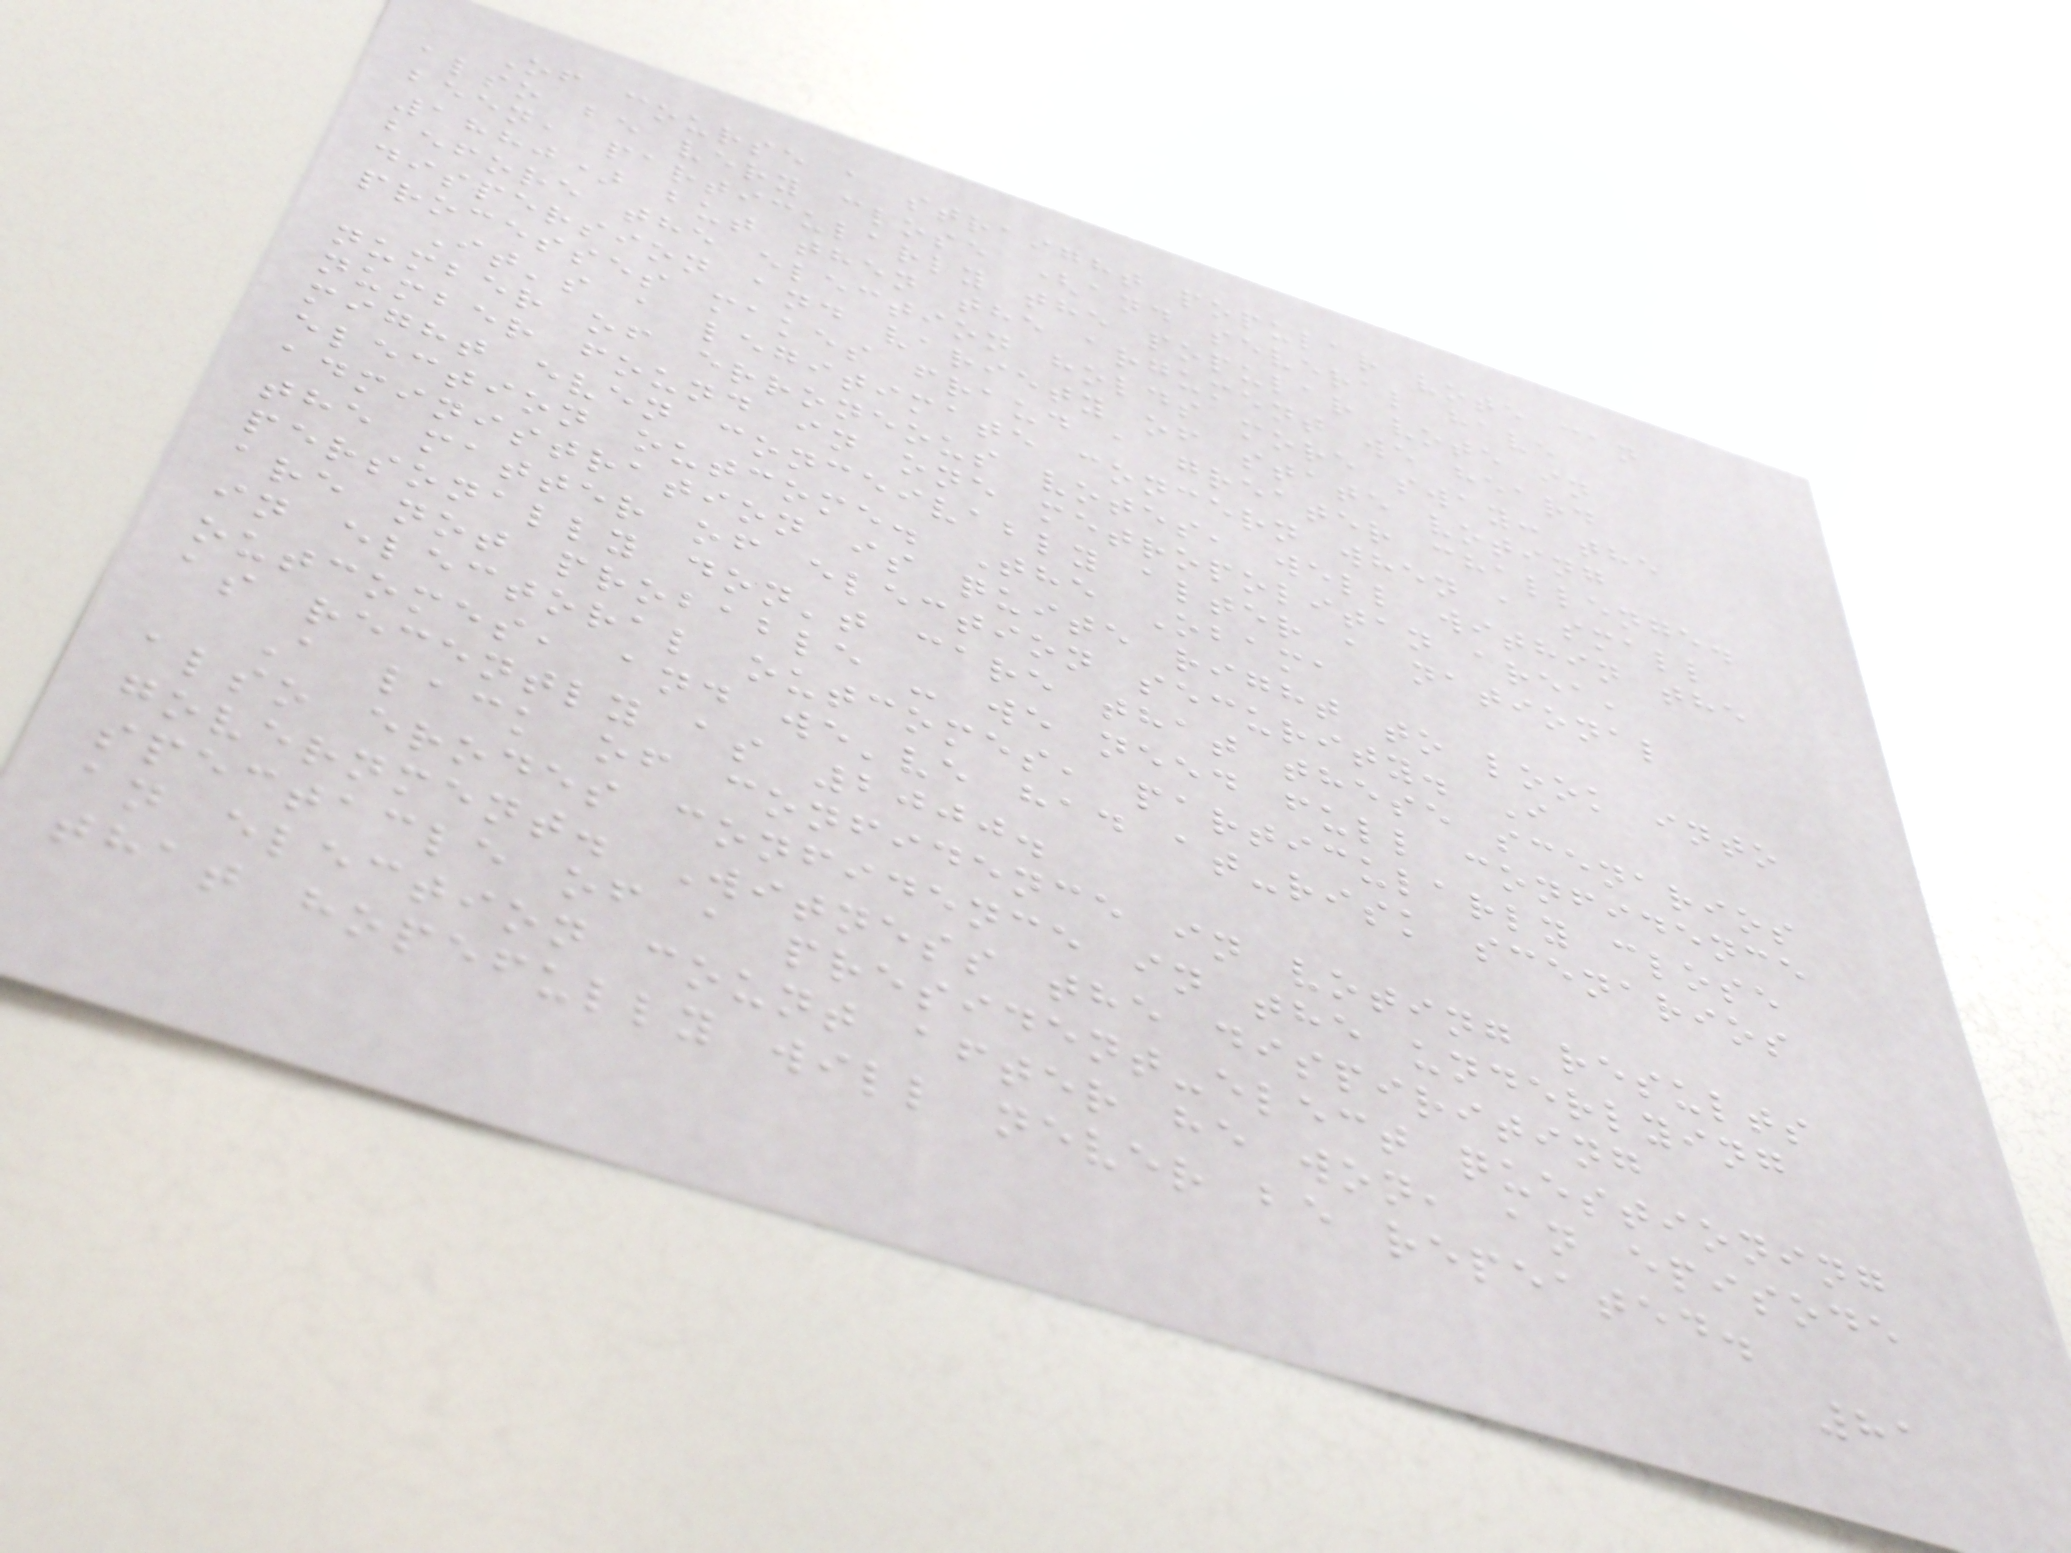Of course a straight popular vote can
also be very close (and several have
been, particularly the popular vote in
1880) but then the argument we heard
before the election holds more sway: the
dispersion and variety of state voting
processes makes fraud a greater challenge.
It's a legitimate concern when a small
number of erroneous votes, well within the
number found in one metropolitan area,
might even conceivably alter a national
election outcome. The Obama
administration is quite right to look into
the matter of election security. I
personally don't care that these scenarios
are not probable - we need full confidence
in electoral outcomes, particularly close
outcomes, and we've had at-risk scenarios
as recently as 2000.
A lack of confidence in voting results
also erodes confidence in the underlying
government. Witness the dispiriting
spectacle of a president-elect questioning
an election count after he won, an episode
that hopefully will never be repeated.
81
